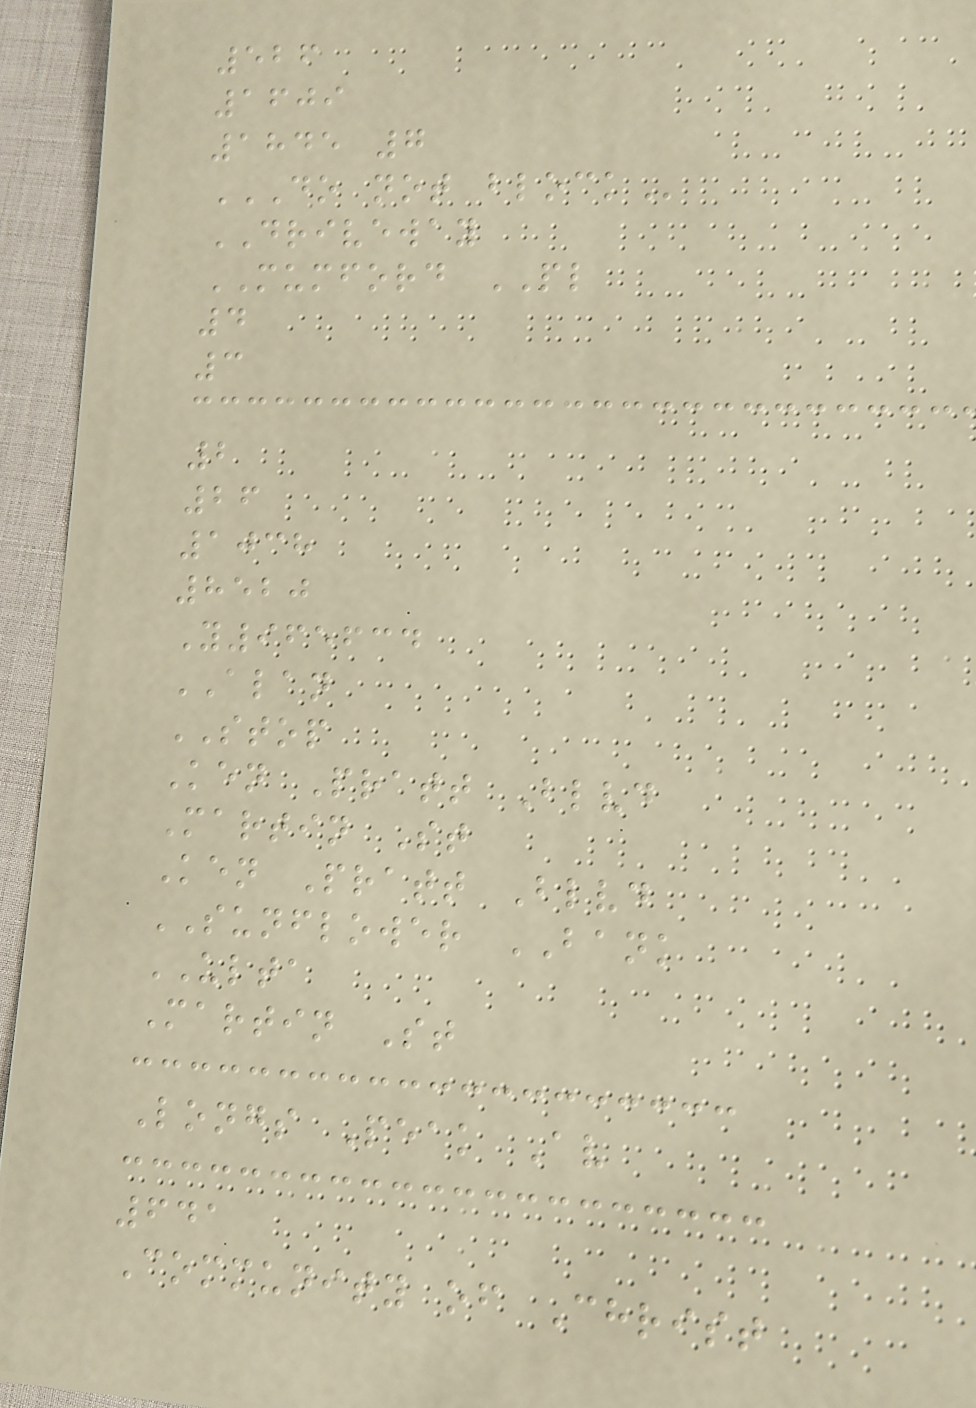526
1609
1845 7
DO NOT BLOCK
DRIVEWAY
MUMFORD PL
4
3
2
26
1038
8520
Y965634
ALAN
STOP
Ken Pratt Blvd
Martin St
Ken Pratt Blvd
SUNFLOWER BANK
ULTA
Martin St
Longs Peak Av
641
Community of Christ
